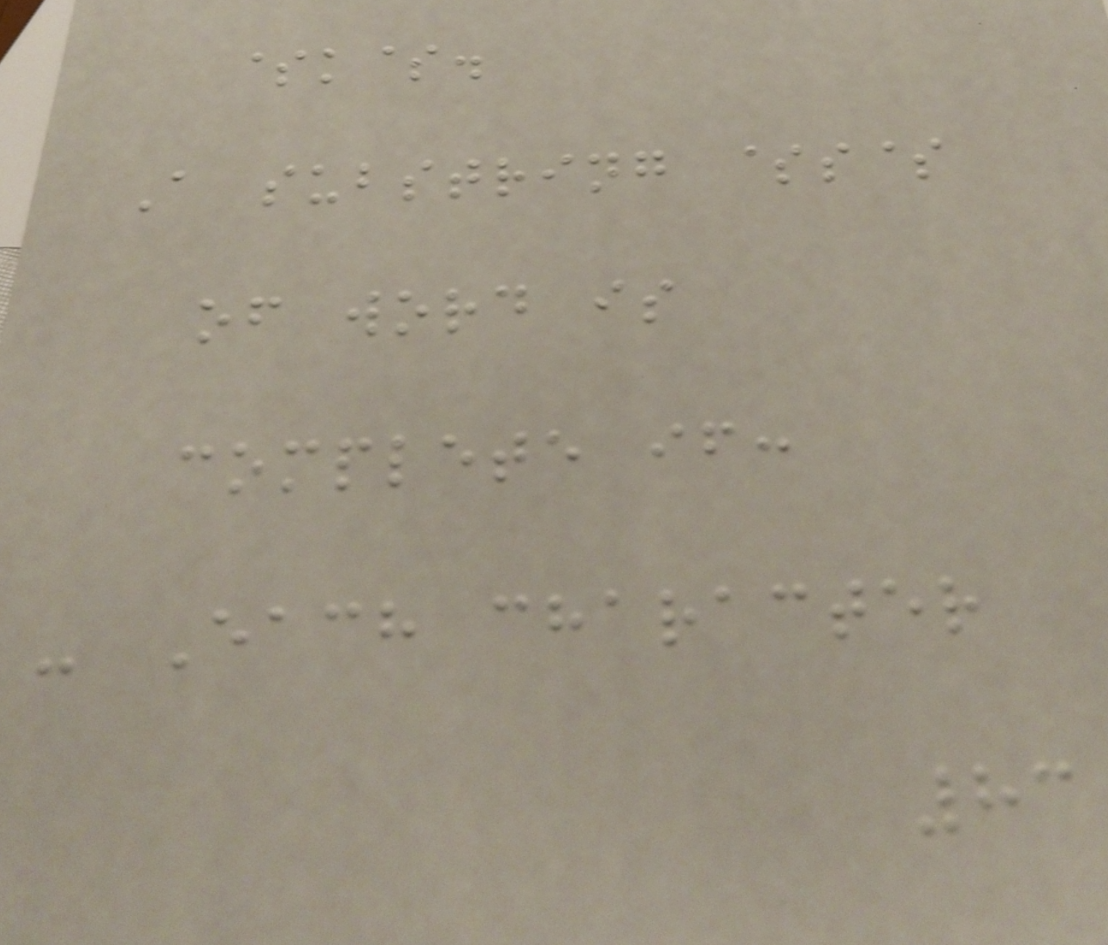$k$.
A substring $s$
of word is
complete if:
- Each character
83
